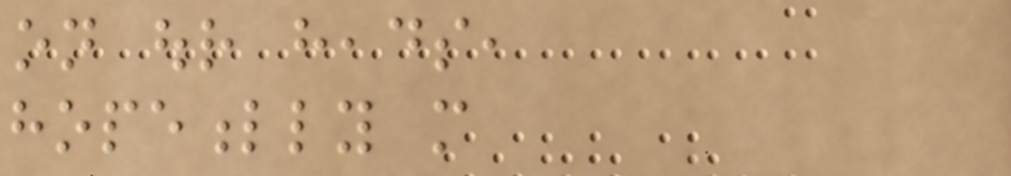on our heads,
hopefully more
